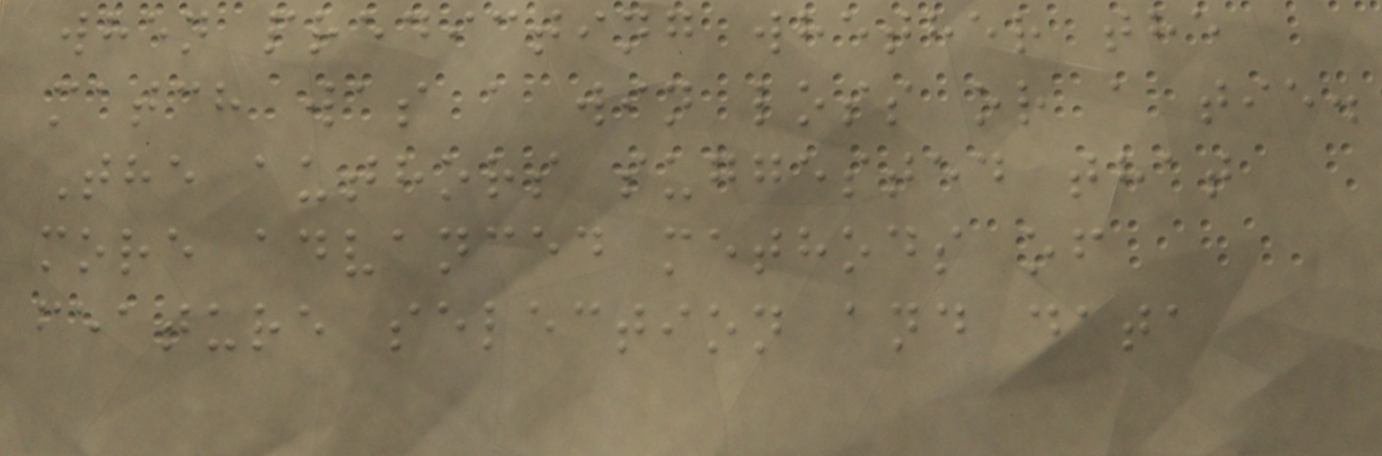when predicting whether the
match was a win loss or a tie.
The authors suggested that
more advanced methods of
feature selection and data
